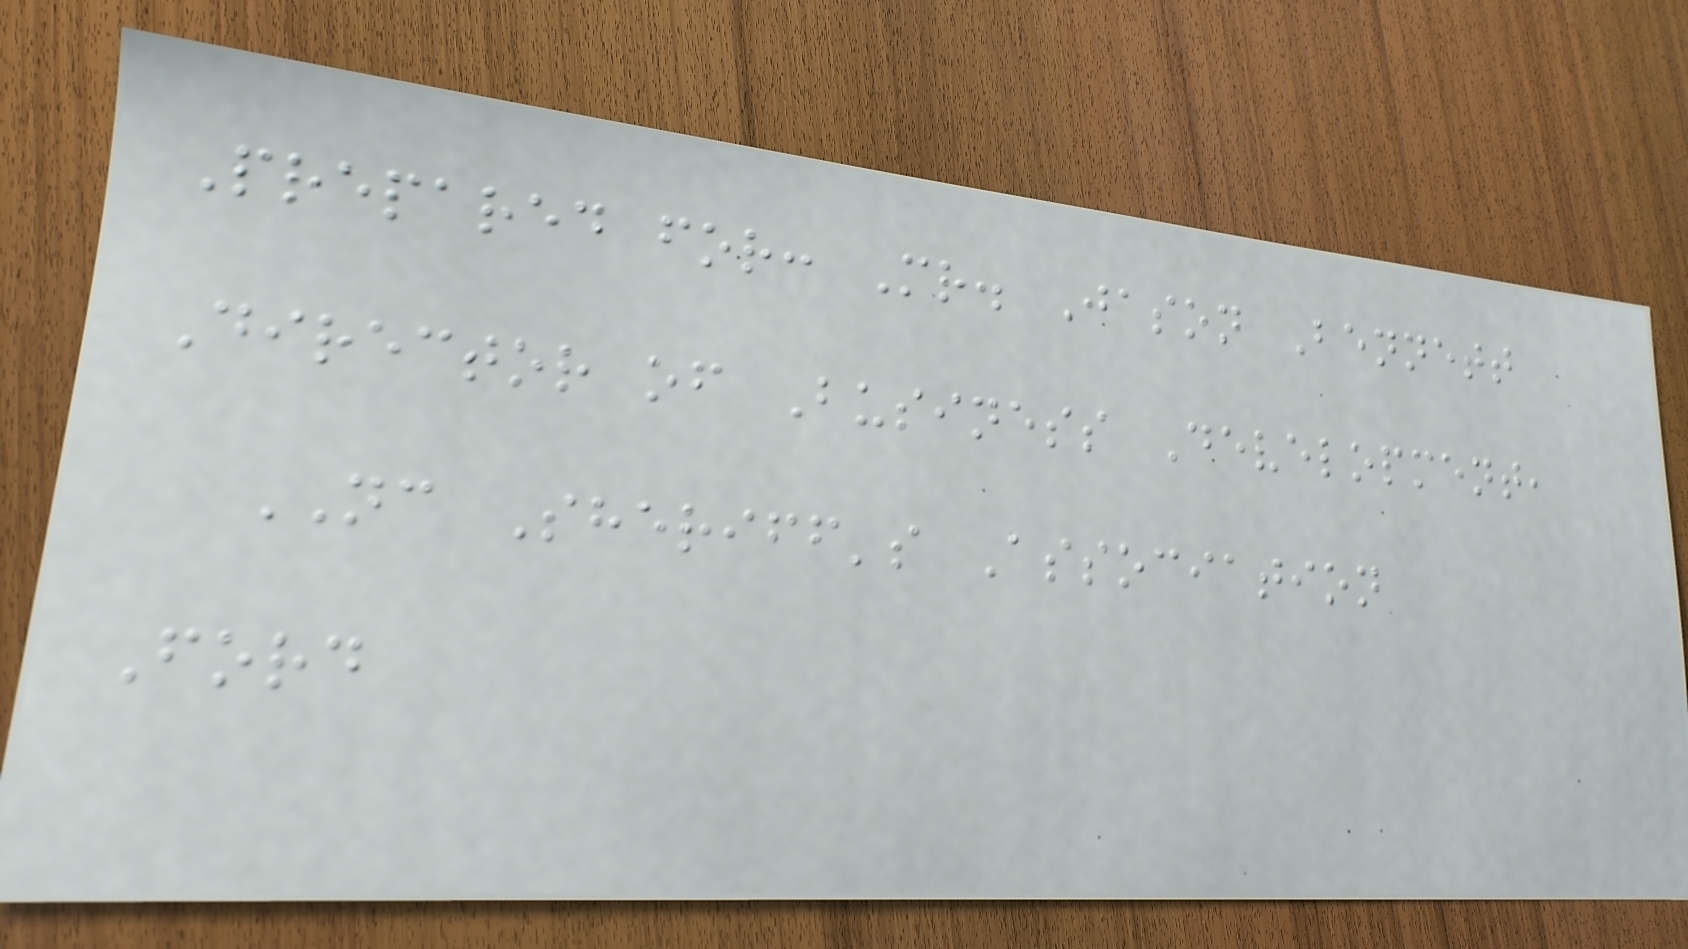Prepared for: Mr. Jason Bennett
Director of Business Development,
NC Sheriff's Association
Ford
